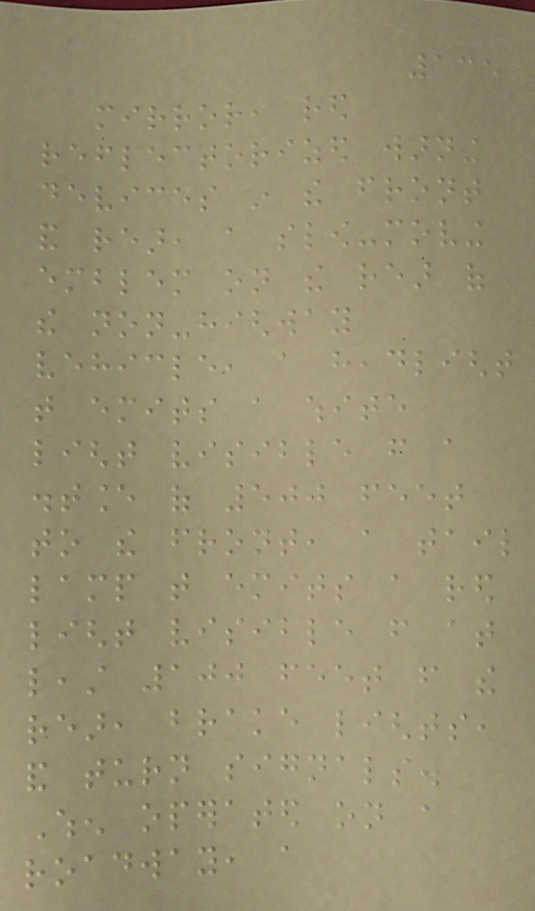135
mirror, red
reflectorized warning
devices in the front
and rear, a slow-moving
emblem on the rear of
the non-highway
vehicle, a headlight
that emits a white
light visible from a
distance of 500 feet
to the front, a tail
lamp that emits a red
light visible from at
least 100 feet from the
rear, brake lights,
and turn signals.
When operated on a
roadway, a
